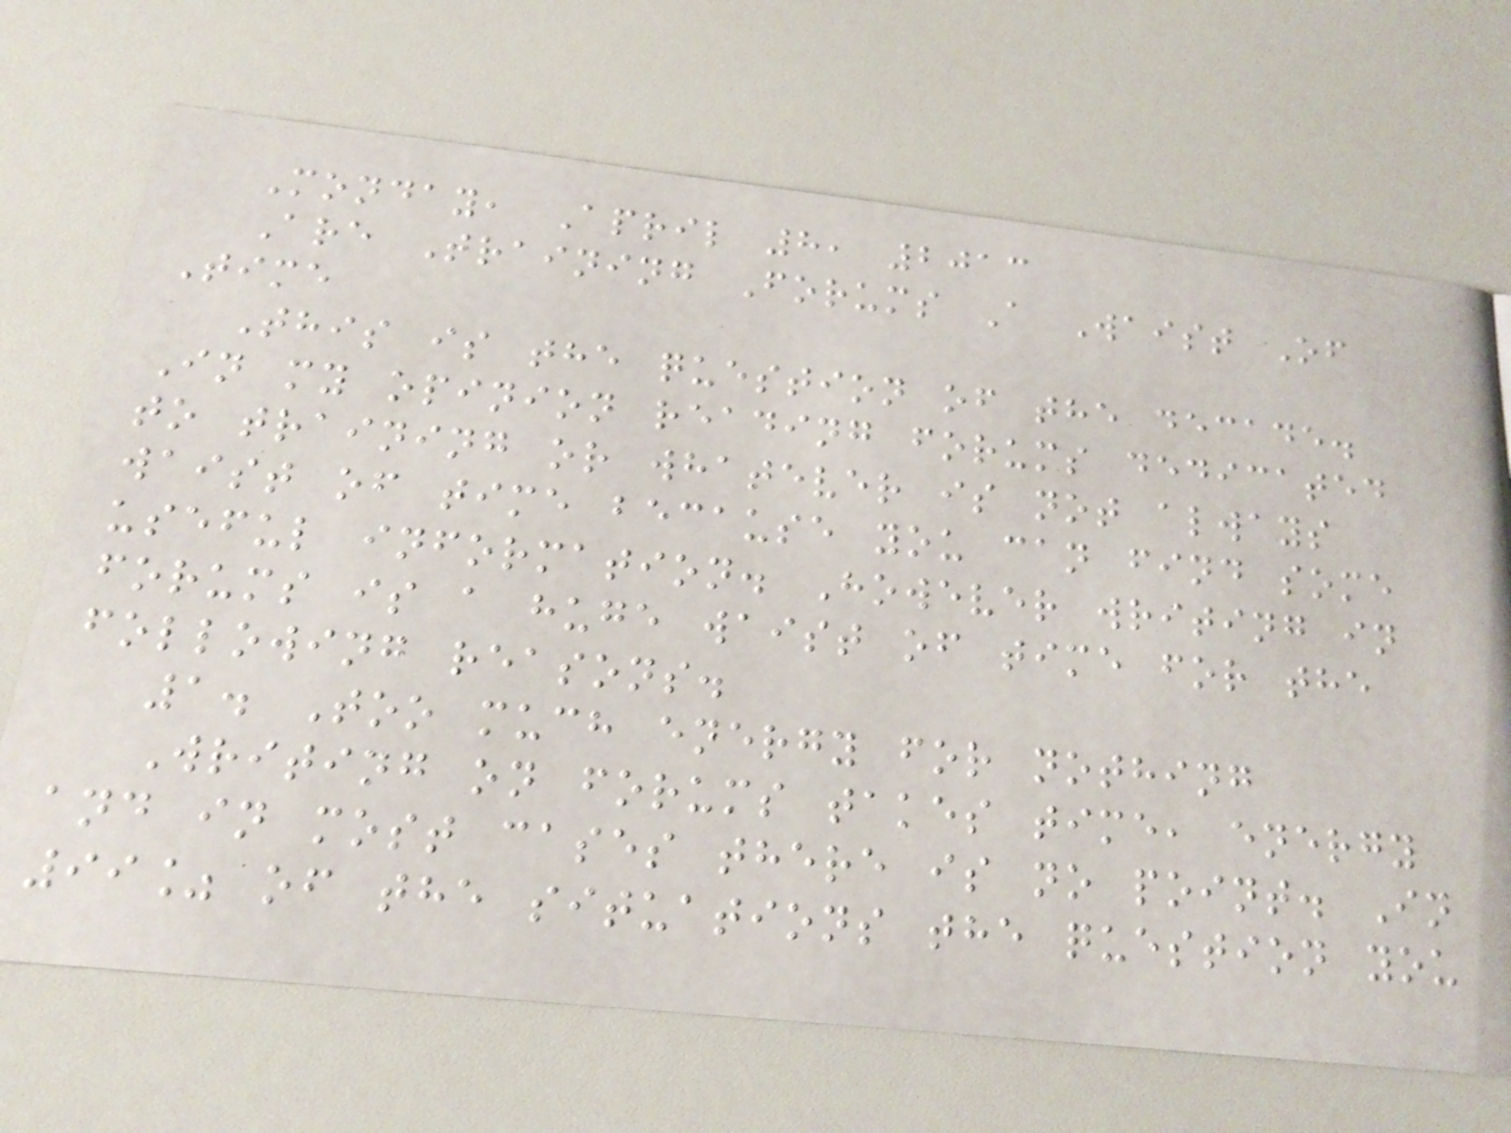Monday, April 8, 2013
Are Training Forums A Waist Of
Time
This is the question of the decade.
In my opinion reading forums dedicated
to training or whatever is not always
waist of time because you can find some
useful information. However writing in
forums is a huge waist of time for the
following reasons.
1. Too much energy for nothing
Writing on forums takes time, energy
and in most cases there is no point. In
99% of the situations the question you
